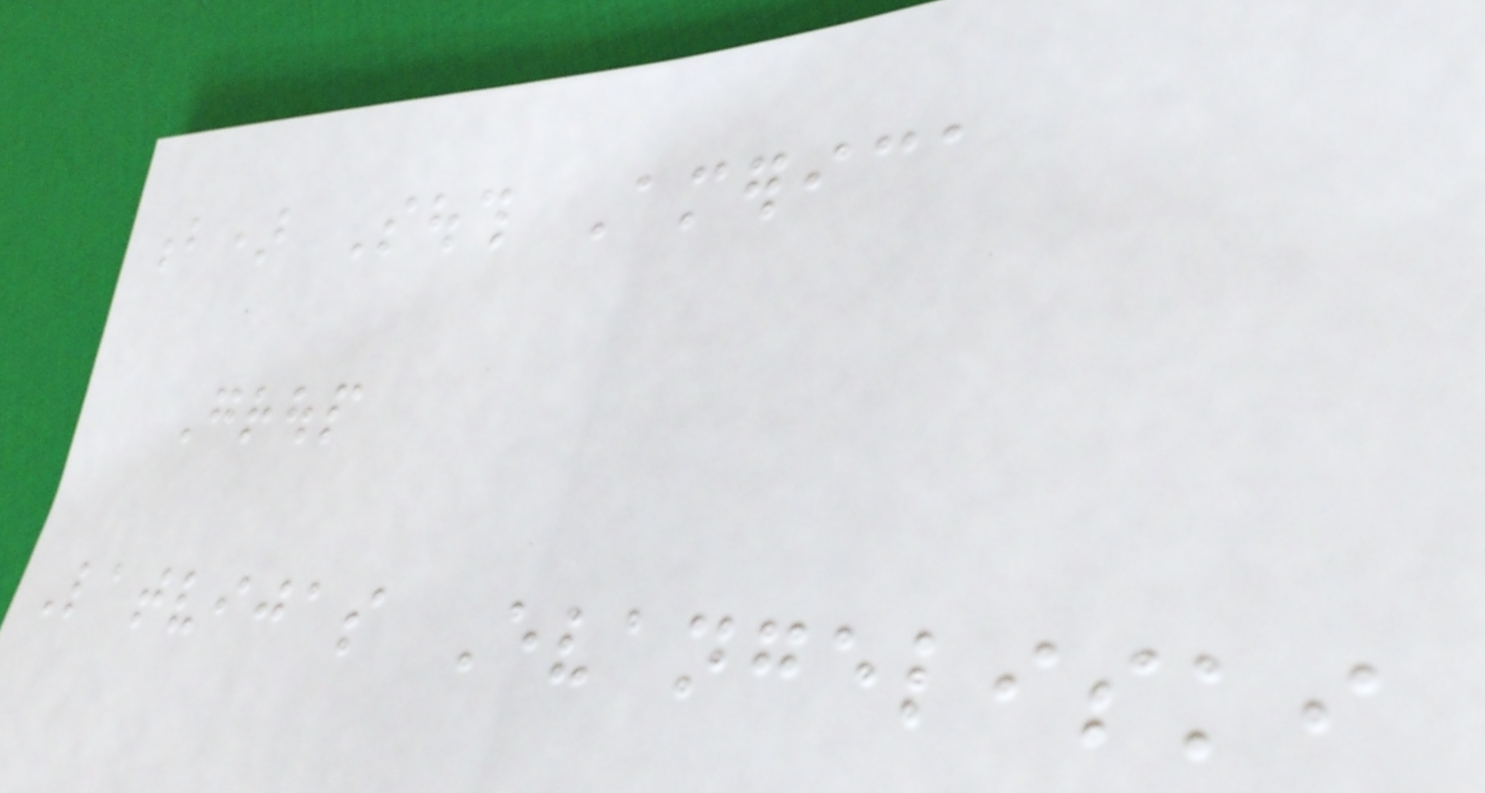b) South America
Group
Latvijas Evangeliski
